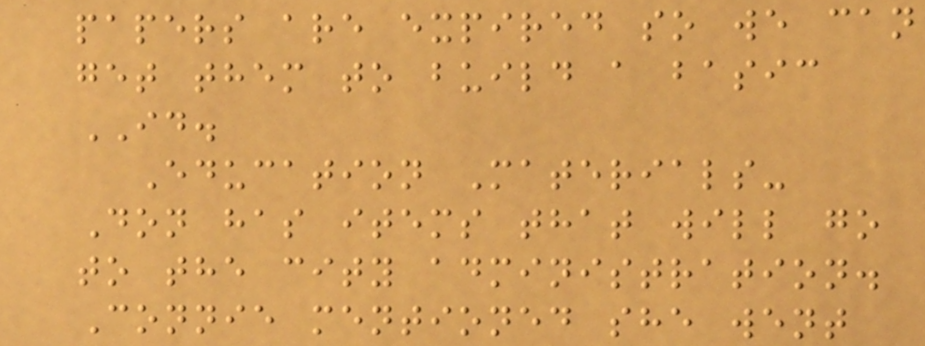papers are expired so we can
get them to build a basic
ID.
Education Materials-
Don has items that will go
to the city administration.
Connie mentioned she went
